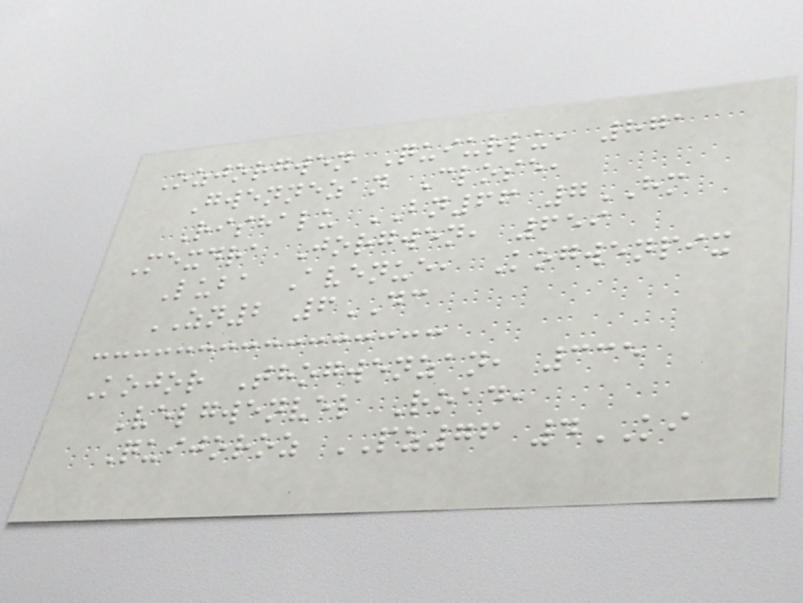Ozjorgwen Quiurlu, 871
Gwennezan Close,
Rishalu BN66 7HM
Mexdra Jorgwen, 659
Luba Avenue, Kogwenpix
ZN2 6DC
Kojor Thogwenzan, 335
Velgwenvel Road,
Quijoroz PZ76 4KI
